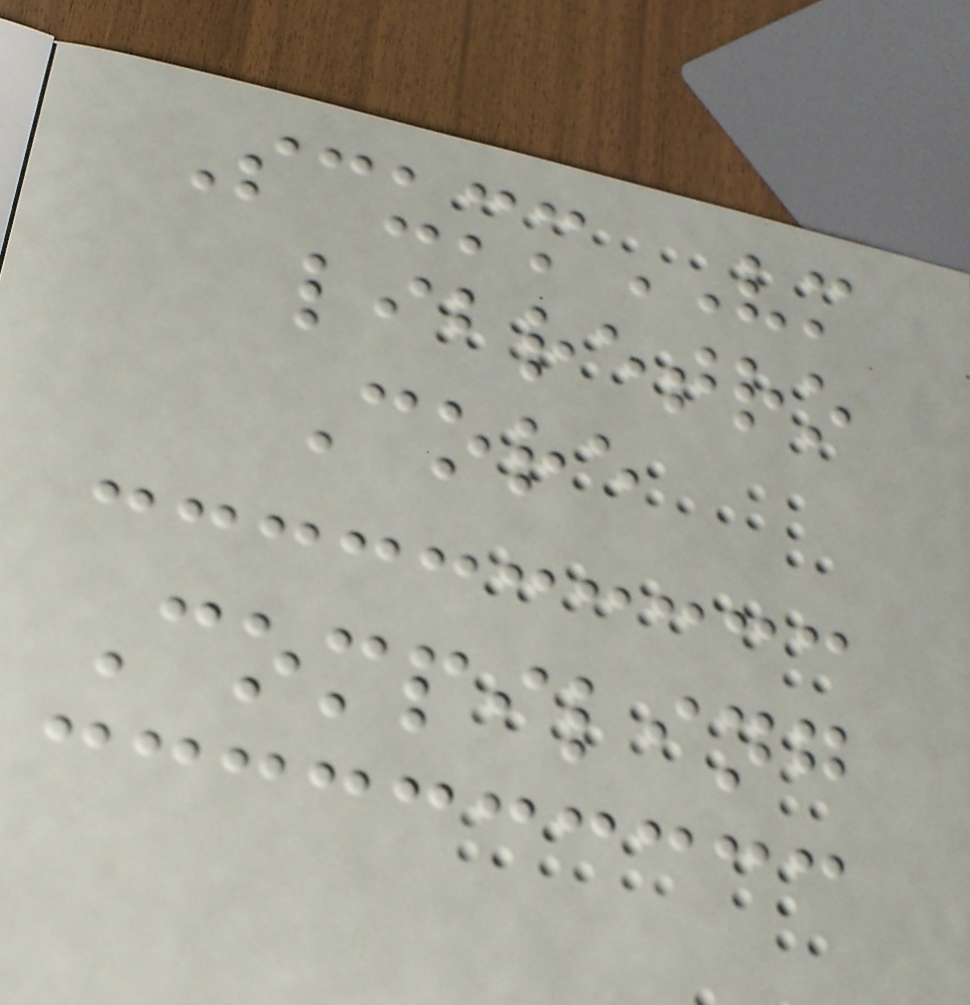ScummVM
libretro
Core
Compiling
